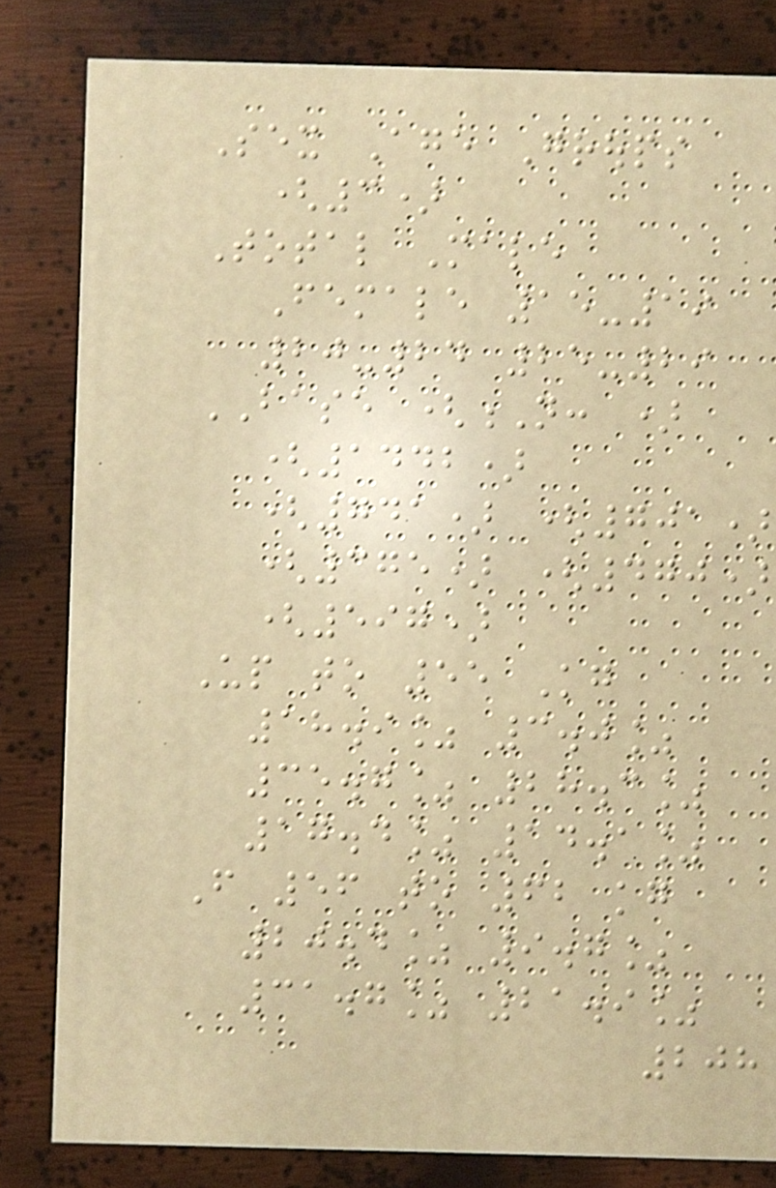Sex Age Groups
(3)
Total Male
Female 15-19
20-24 25-29
BASE (N: )
(1442)
(741) (701)
(375) (470)
(597)
Up to 55 Kg
18.9% 3.0%
35.7% 28.3%
17.4% 14.1%
From 56 to 62 kg
20.4% 9.7%
31.7% 21.9%
208
